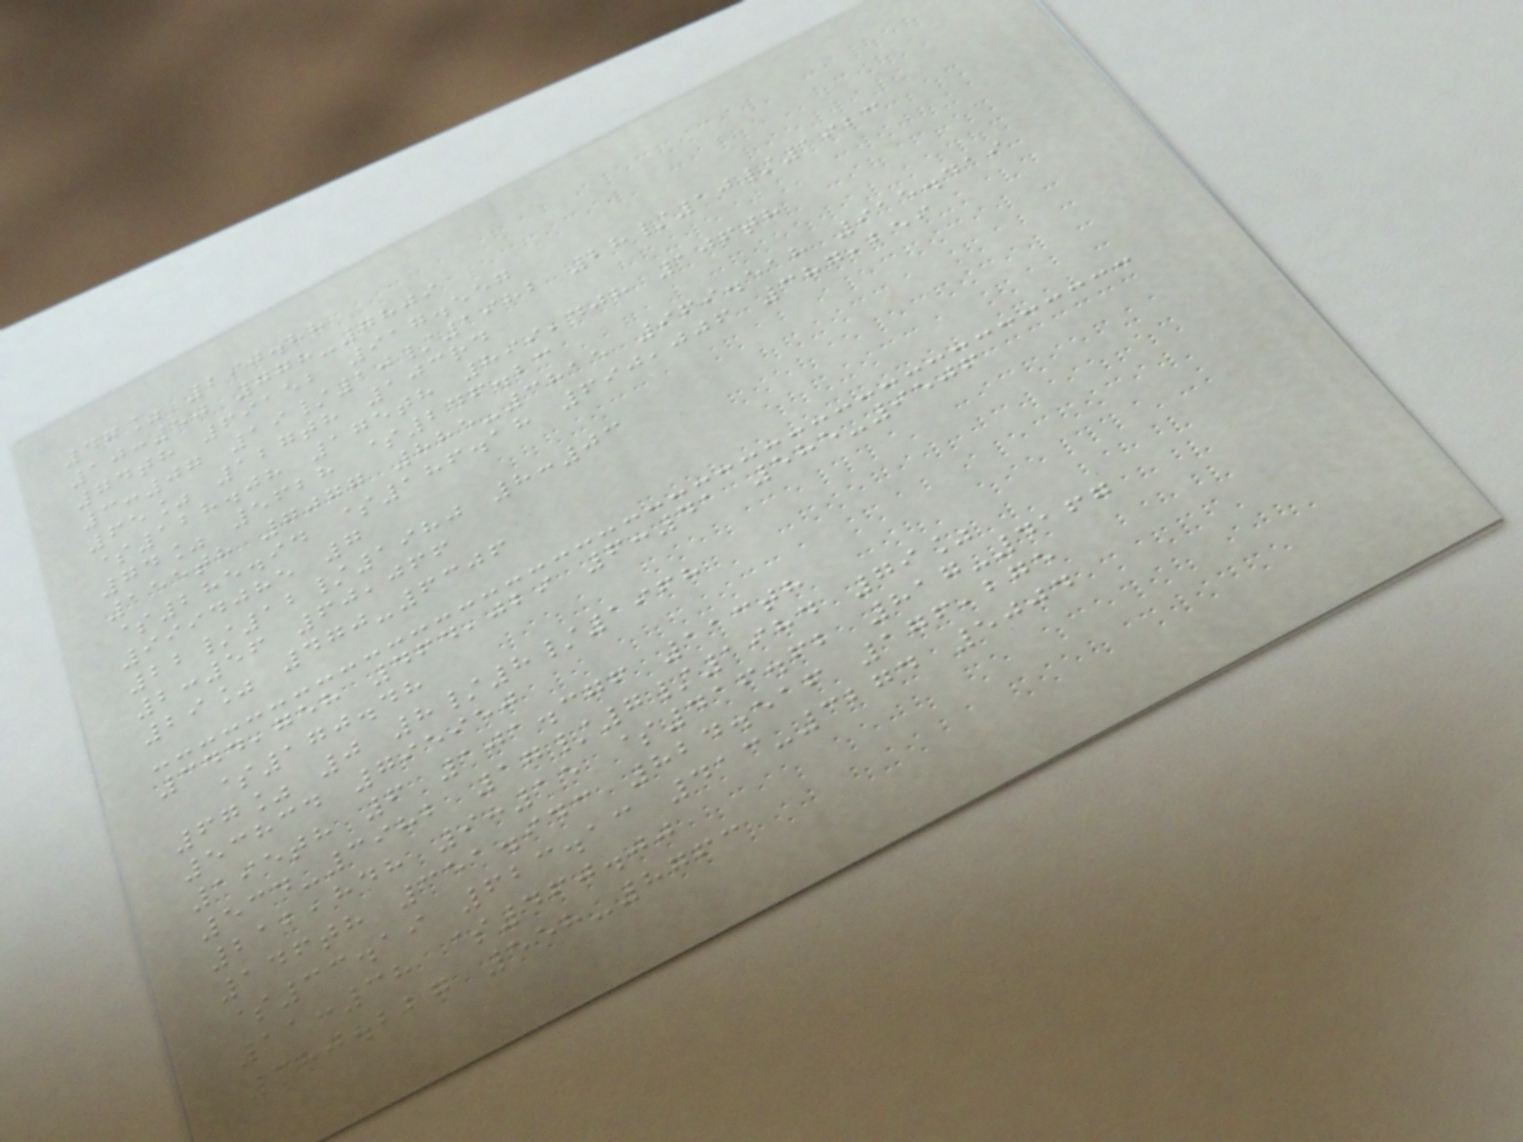47% 290.88
10:50 778-7809
74th 69152 917.557
3:07 19/10/1982 28/10/1923
65% 127th 103rd
$128.08 175th 899,408 106th
74% 5628 $246.23
155th 7077 885-3815 969.518 915.419
$285.94 $186.18 690,006 387,259
9994085 7
22/12/1980 8:03
2:56 60,066
29% 470-6306
344,758 464,029 6:41 585-9506
$170.48
67% 0 8/8/1968
53834 795950
195th 6 101.376 113th
534-3982 17/7/1984 79%
212,848 9:15 $416.62 817-4167
146th 351.943 824.516 176,275
$33.19 623.13 413-3274 5004
11:38 $460.00
380.227 558-8763
